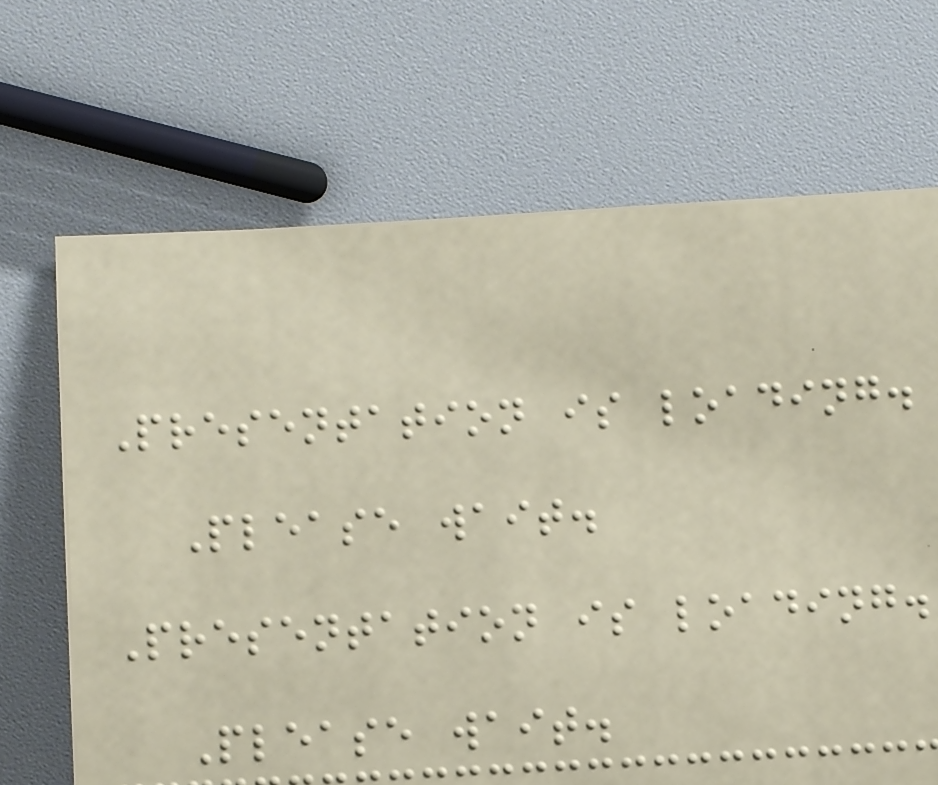Presentation is loading.
Please wait.
Presentation is loading.
Please wait.
